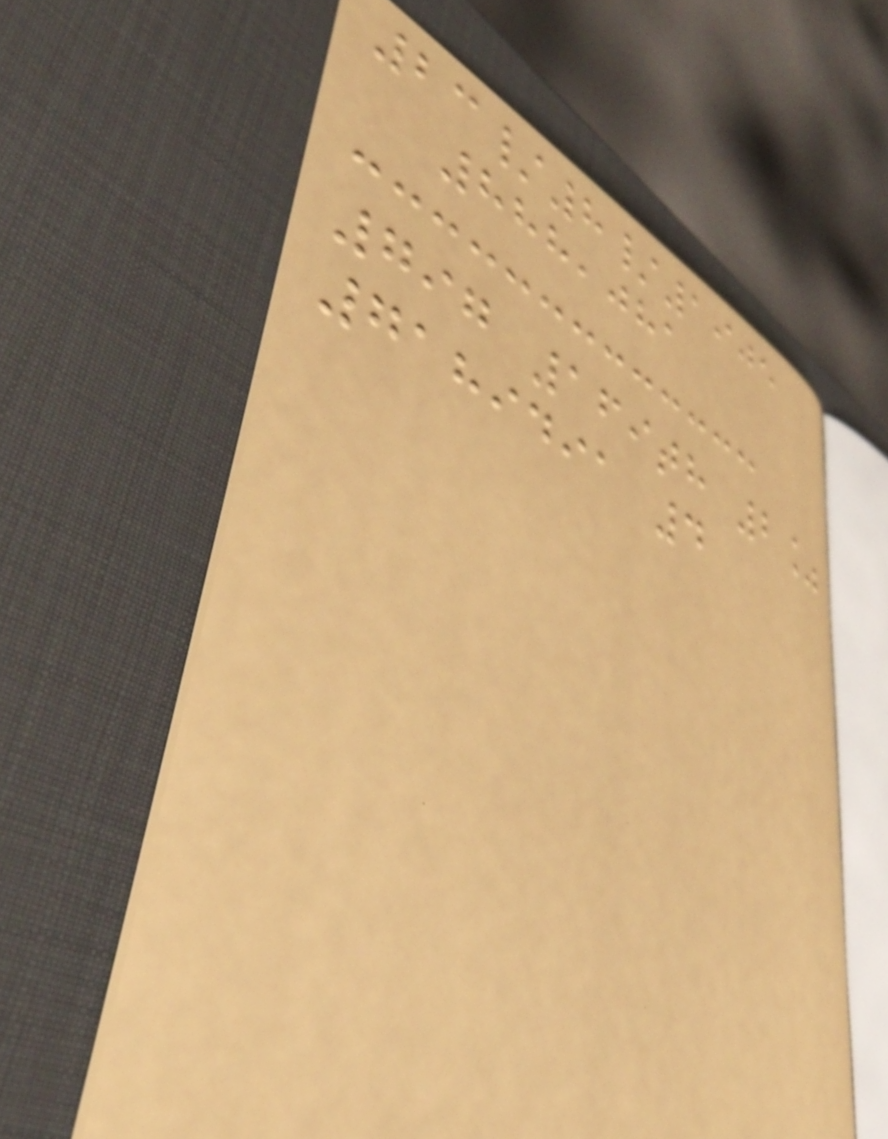23/8/1905
888,081
797 169th 2%
7189491 4
